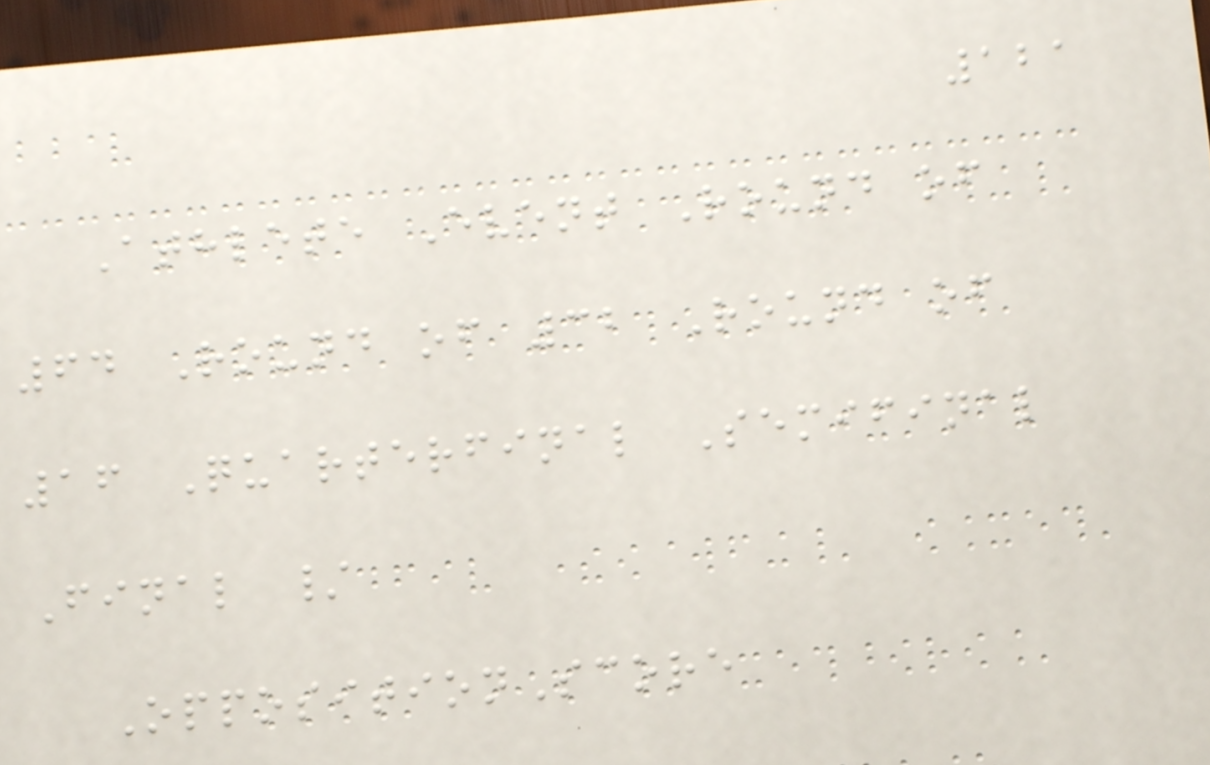121
Athlete Event Round of
64 Round of 32 Round of
16 Quarterfinal Semifinal
Final /
OppositionScore
